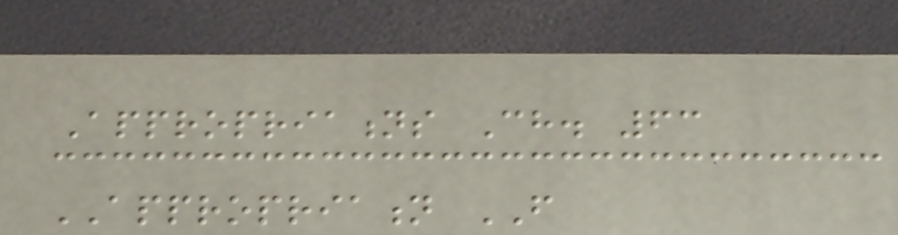Appropriations Ch. 63
APPROPRIATION FROM
